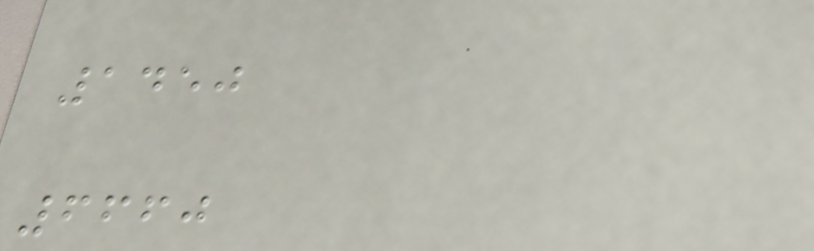1450
6660
